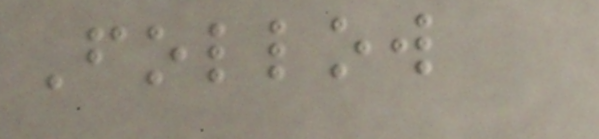Follow
